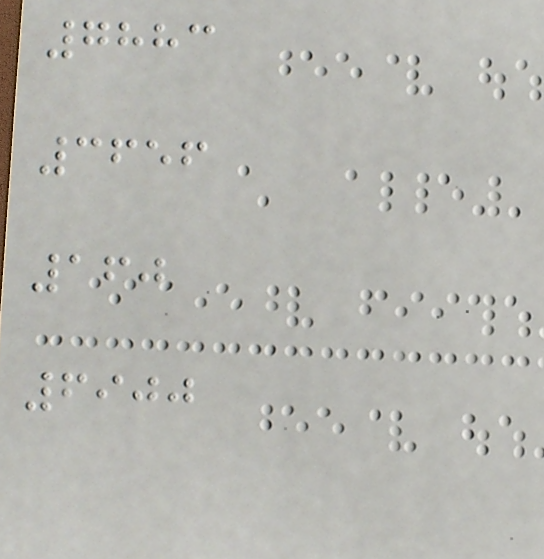7883
3656
160
6900
